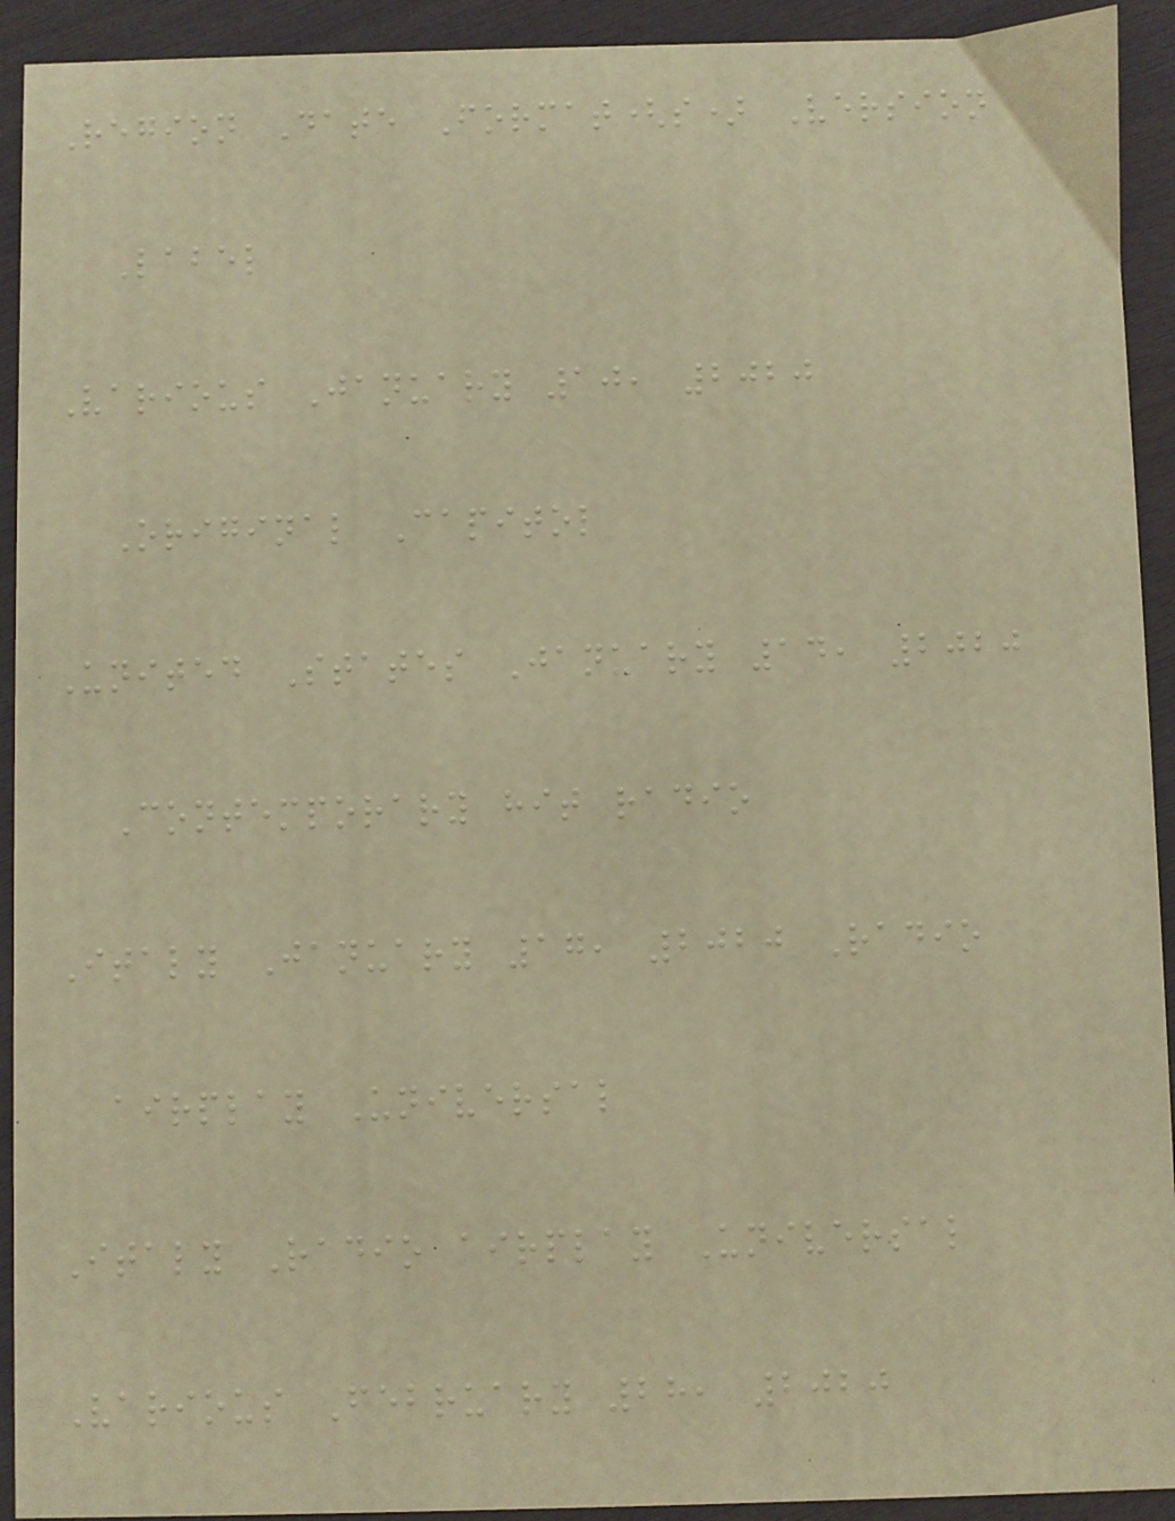Region Date Format(s) Version
Label
Various January 10, 2020
Original Capitol
United States January 14, 2020
Contemporary hit radio
Italy January 17, 2020 Radio
airplay Universal
Italy Radio airplay Universal
Various February 28, 2020
